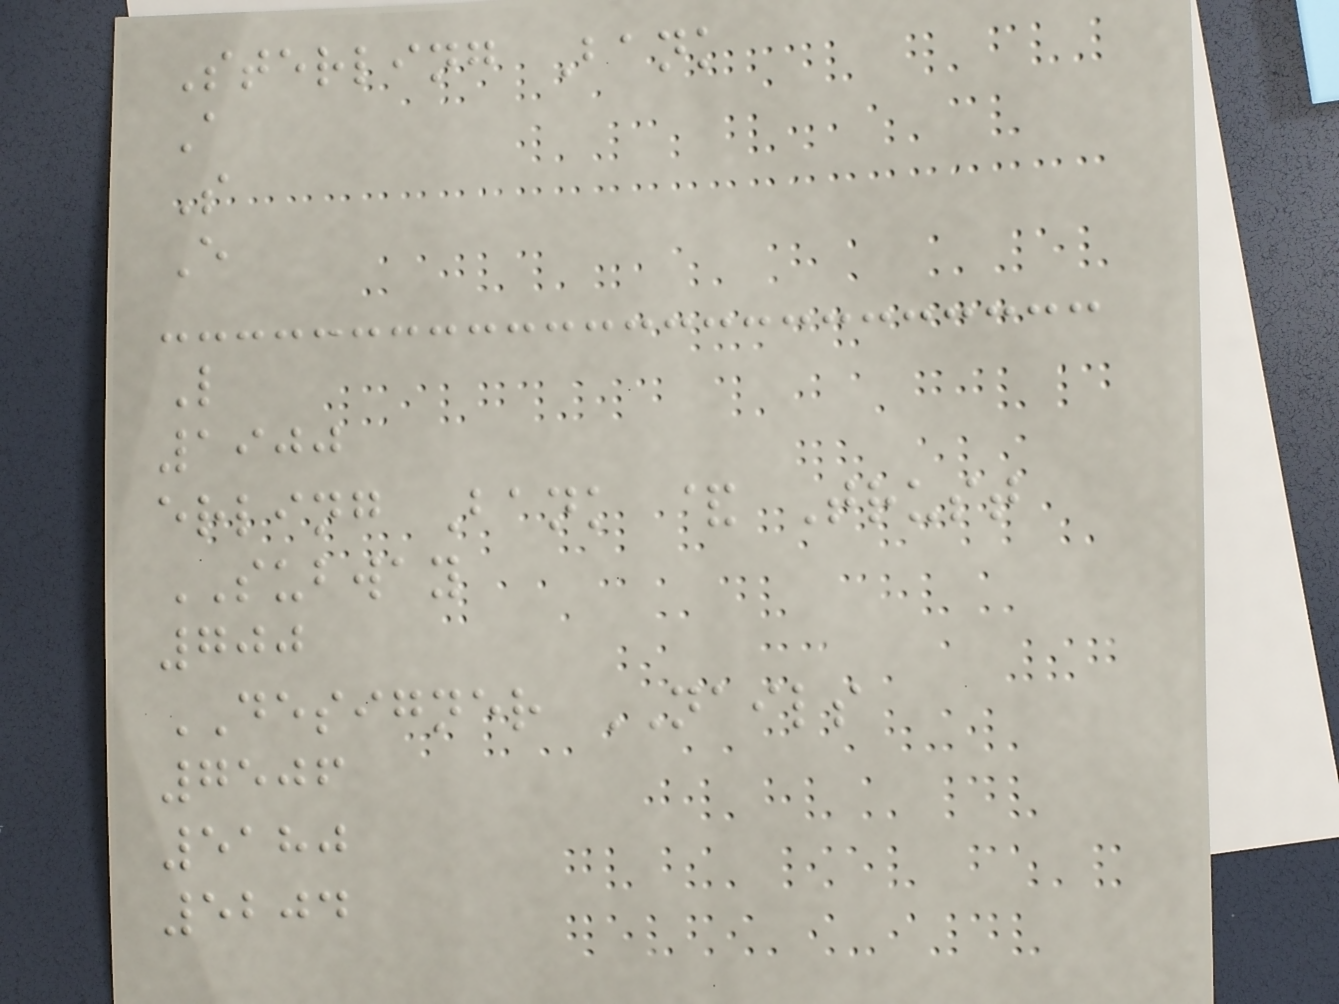Sterling Bank
A
S
E
L
1900
erling Bank & Trust
SUBWAY
700
DESIGNER NAILS
7506
5180
5204
